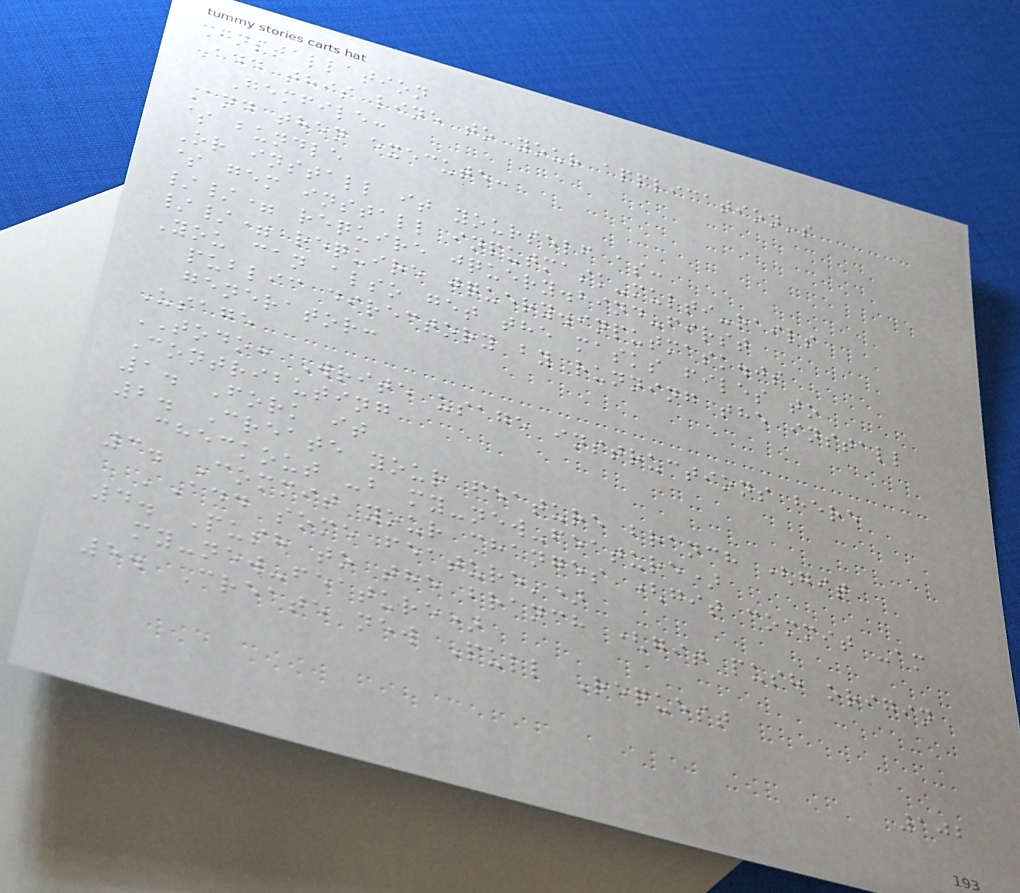Installation
Add this line to your application's
Gemfile:
And then execute:
$ bundle
Or install it yourself as:
$ gem install inputmask-multi-rails
//= require jquery.bind-first
//= require jquery.inputmask.js
You can also get the masks files to
public directory by running the install
generator:
Usage
TODO: Write usage instructions here
Contributing
1. Fork it
2. Create your feature branch (git
checkout -b my-new-feature)
3. Commit your changes (git commit -am
'Add some feature')
4. Push to the branch (git push origin
my-new-feature)
5. Create new Pull Request
102
